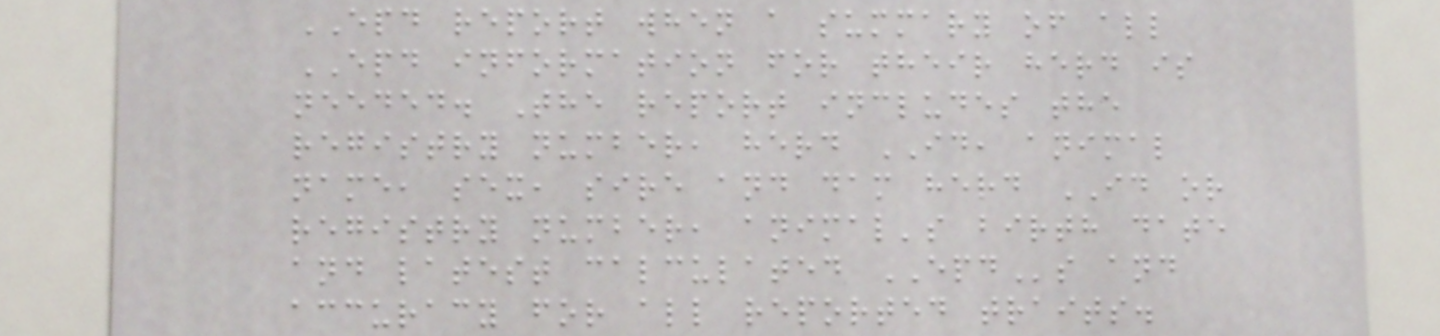EPD report when a summary of all
EPD information for their herd is
needed. The report includes the
registry number, herd ID, animal
name, sex, sire and dam herd ID or
registry number, animal's birth date
and latest calculated EPDs and
accuracy for all reported traits.
